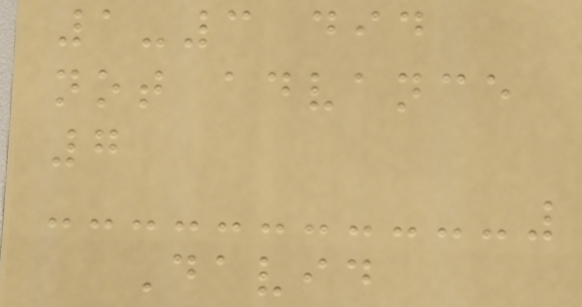1-3 did
not advance
7
David
